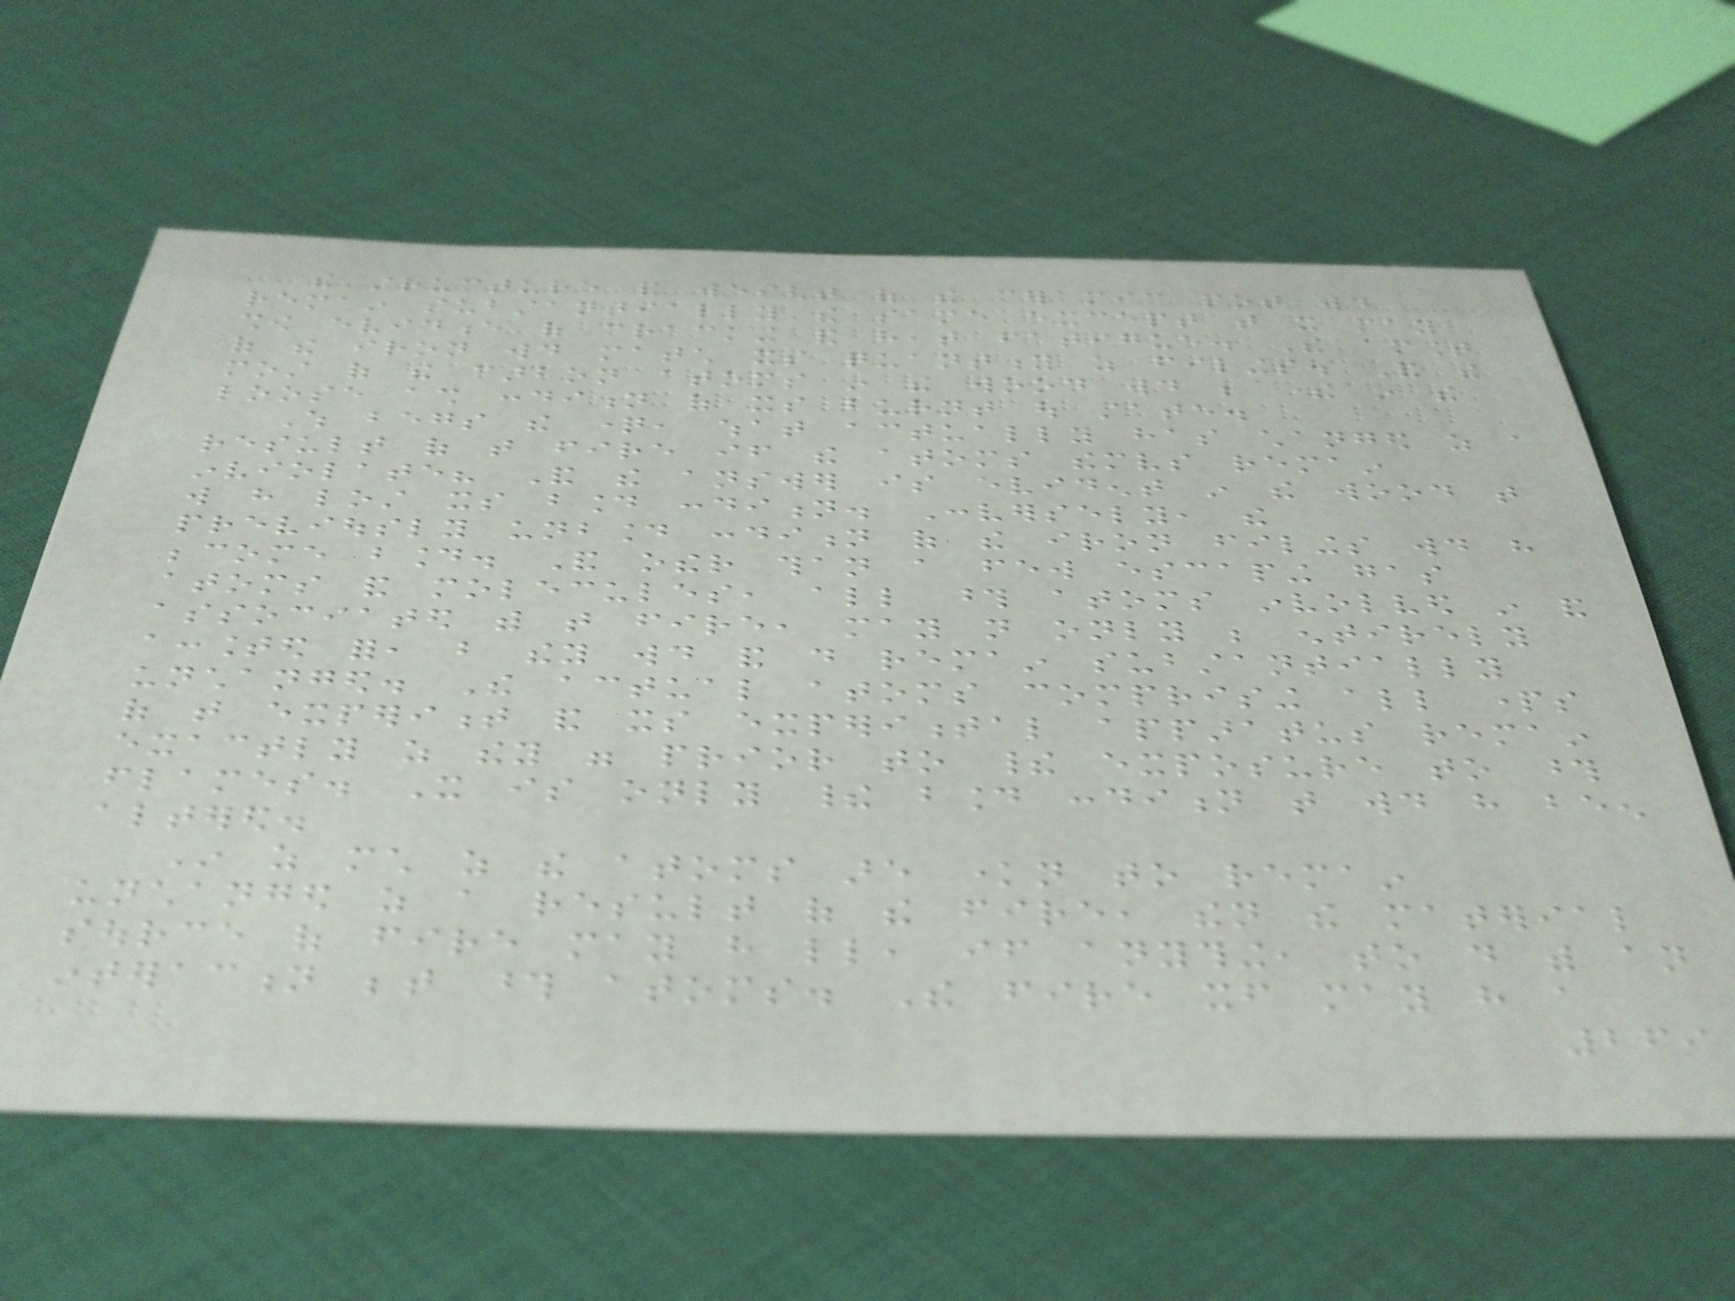the structure and weight of the ceramic pot would
remain substantially the same except that it may
show evidence of cracking and heat fatigue. The amount
of the iron would match its quantity as filings. And the
most of the carbon atoms in the wood would be there in the
loose ash condition of its burnt out state.
Which begs the question, what actually has changed as a
result of that fire if the atoms themselves remain
inviolate? And the answer is evident in the wood that
will have lost its bound condition. Conversely, the
previously unbound condition of the iron filings would have
become bound. And other than a few escaping gas
atoms and molecules, all those atoms involved in and
associated with that fire, may not only be entirely
accounted for, but they would and do remain substantially
unchanged. The actual atoms comprising all parts
of that experiment and its experimental apparatus remain
exactly as they were prior to their exposure to those
flames. It is only their bound condition that would have been
altered.
In as much as the atoms are known to remain
unchanged as a result of the fire, then the material
source of fire may have little, if anything, to do with an
interaction between those atoms. The fire itself may have a
269
